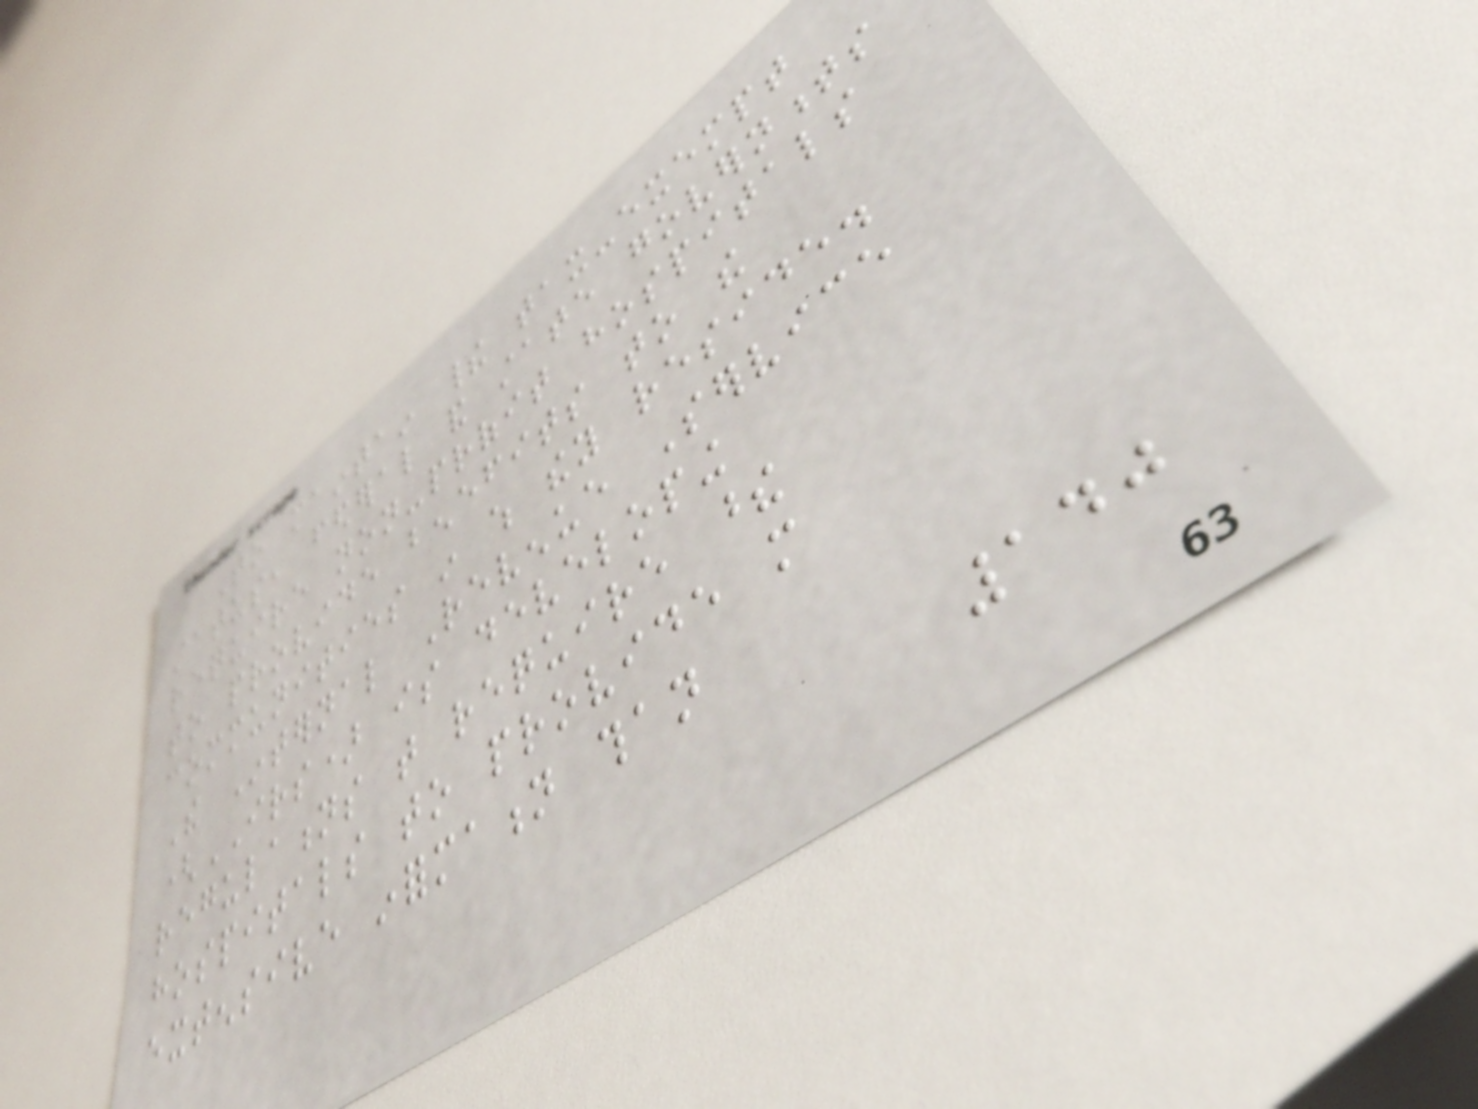To maintain their tax-exempt
status, federal and state governments
require non-profit hospitals
to provide benefits to the
communities in which they reside.
The Internal Revenue Service
(IRS) is developing
regulations that require these
hospitals to provide more
extensive information than
140
